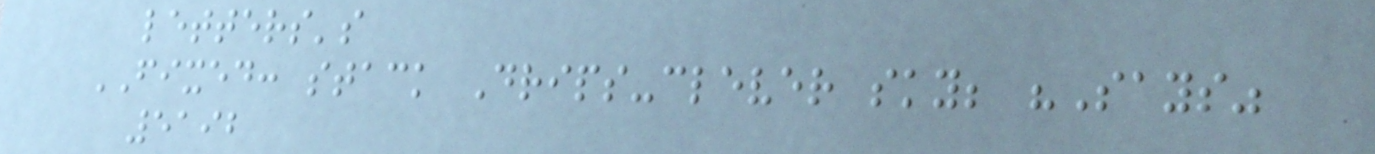letters's
FIXED: stack Drips-clever sky; "Says"
5192
